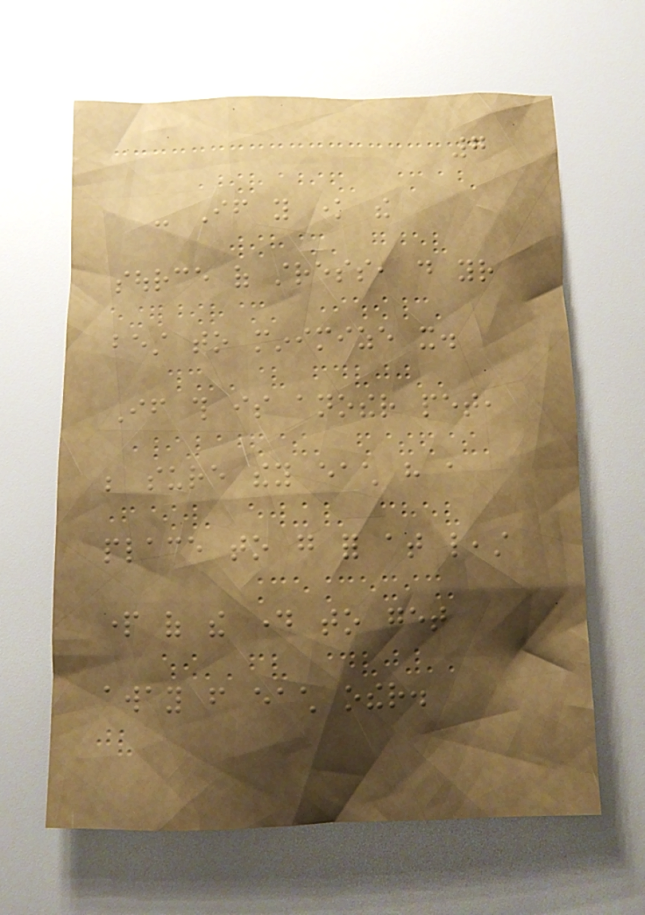7
- If you know the
source of stress, do your
best to minimize it.
If this is another pet,
be sure they each have a
place to go for at least
part of the day to get
away from each other.
